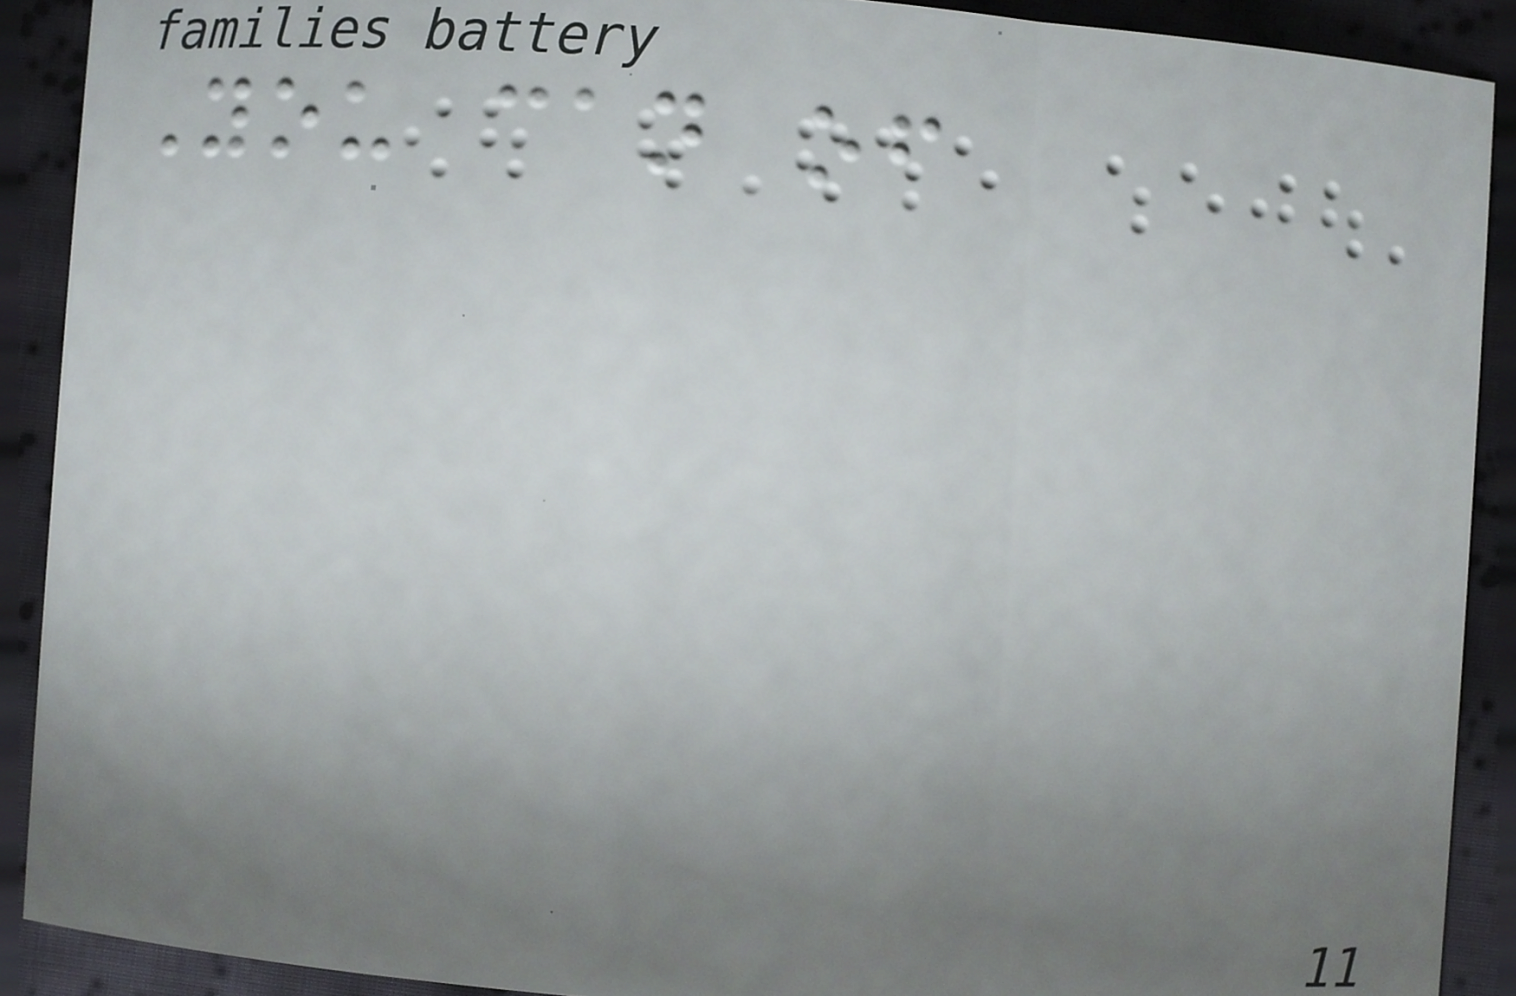You can of
